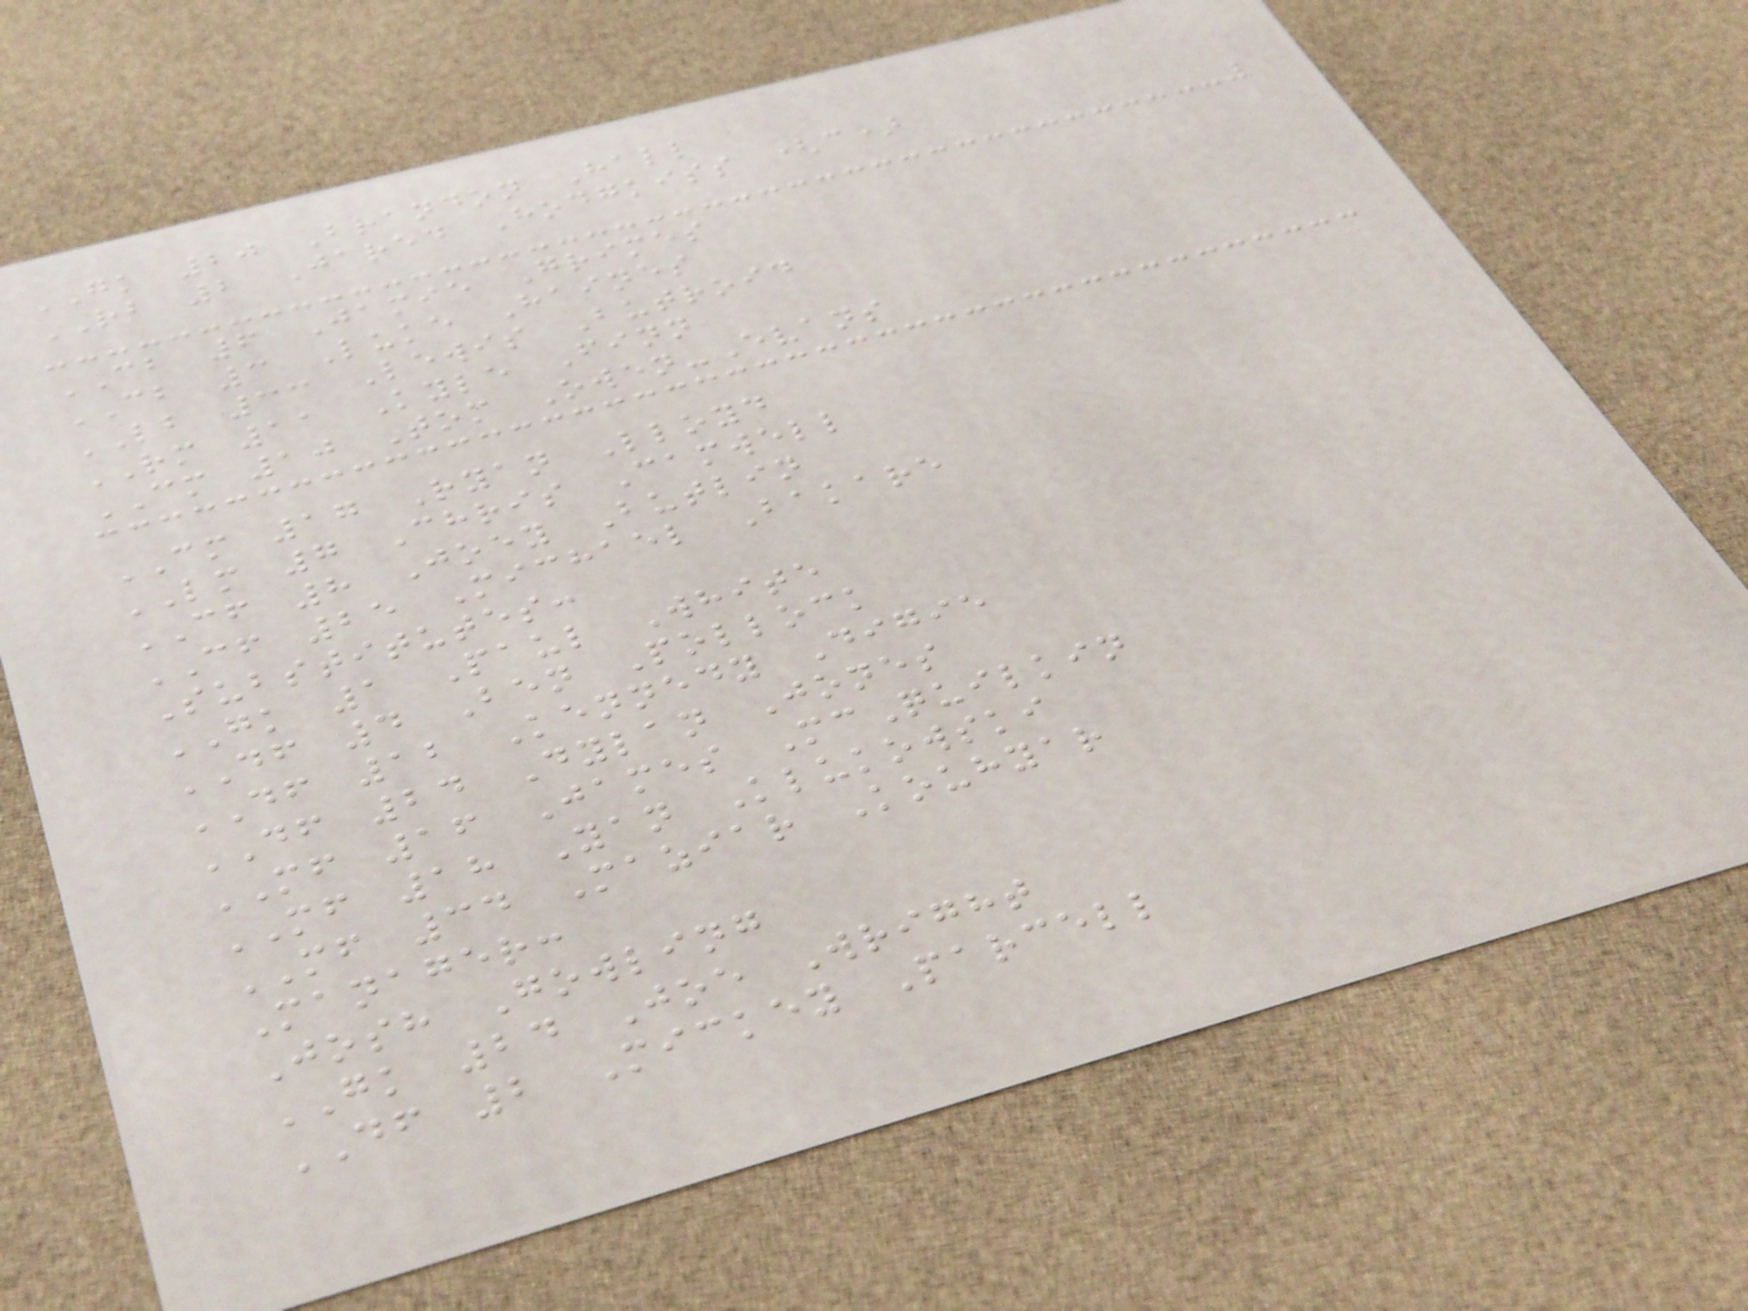GK 20 Brandon Hall
RB 2 Jared Hodgkiss (c)
CB 6 Jamie Grimes
CB 3 Luke Haines
LB 33 Lewis Butroid
RM 11 Kyle Finn
CM 10 Tom Owen-Evans
CM 17 Ryan Lloyd
LM 7 Chris Camwell
CF 8 Joey Butlin
CF 25 Michael Bakare
Substitutes:
GK 1 Paul White
DF 4 Ben Pollock
DF 12 Kennedy Digie
DF 24 Dylan Jones
MF 16 James McQuilkin
MF 18 Yan Klukowski
MF 34 Maziar Kouhyar
Manager:
Josh Gowling
GK 24 Joe Wright
DF 2 Mickey Parcell
